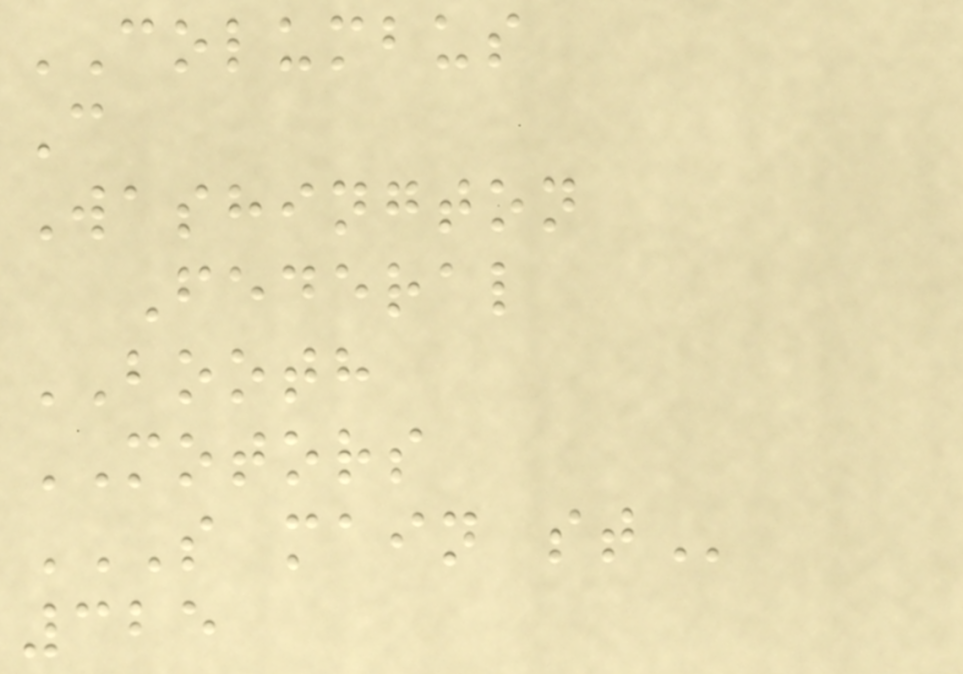COLUMBUS
C
Washington
Federal
BOOTH
MOTORS
S MAIN ST
325
